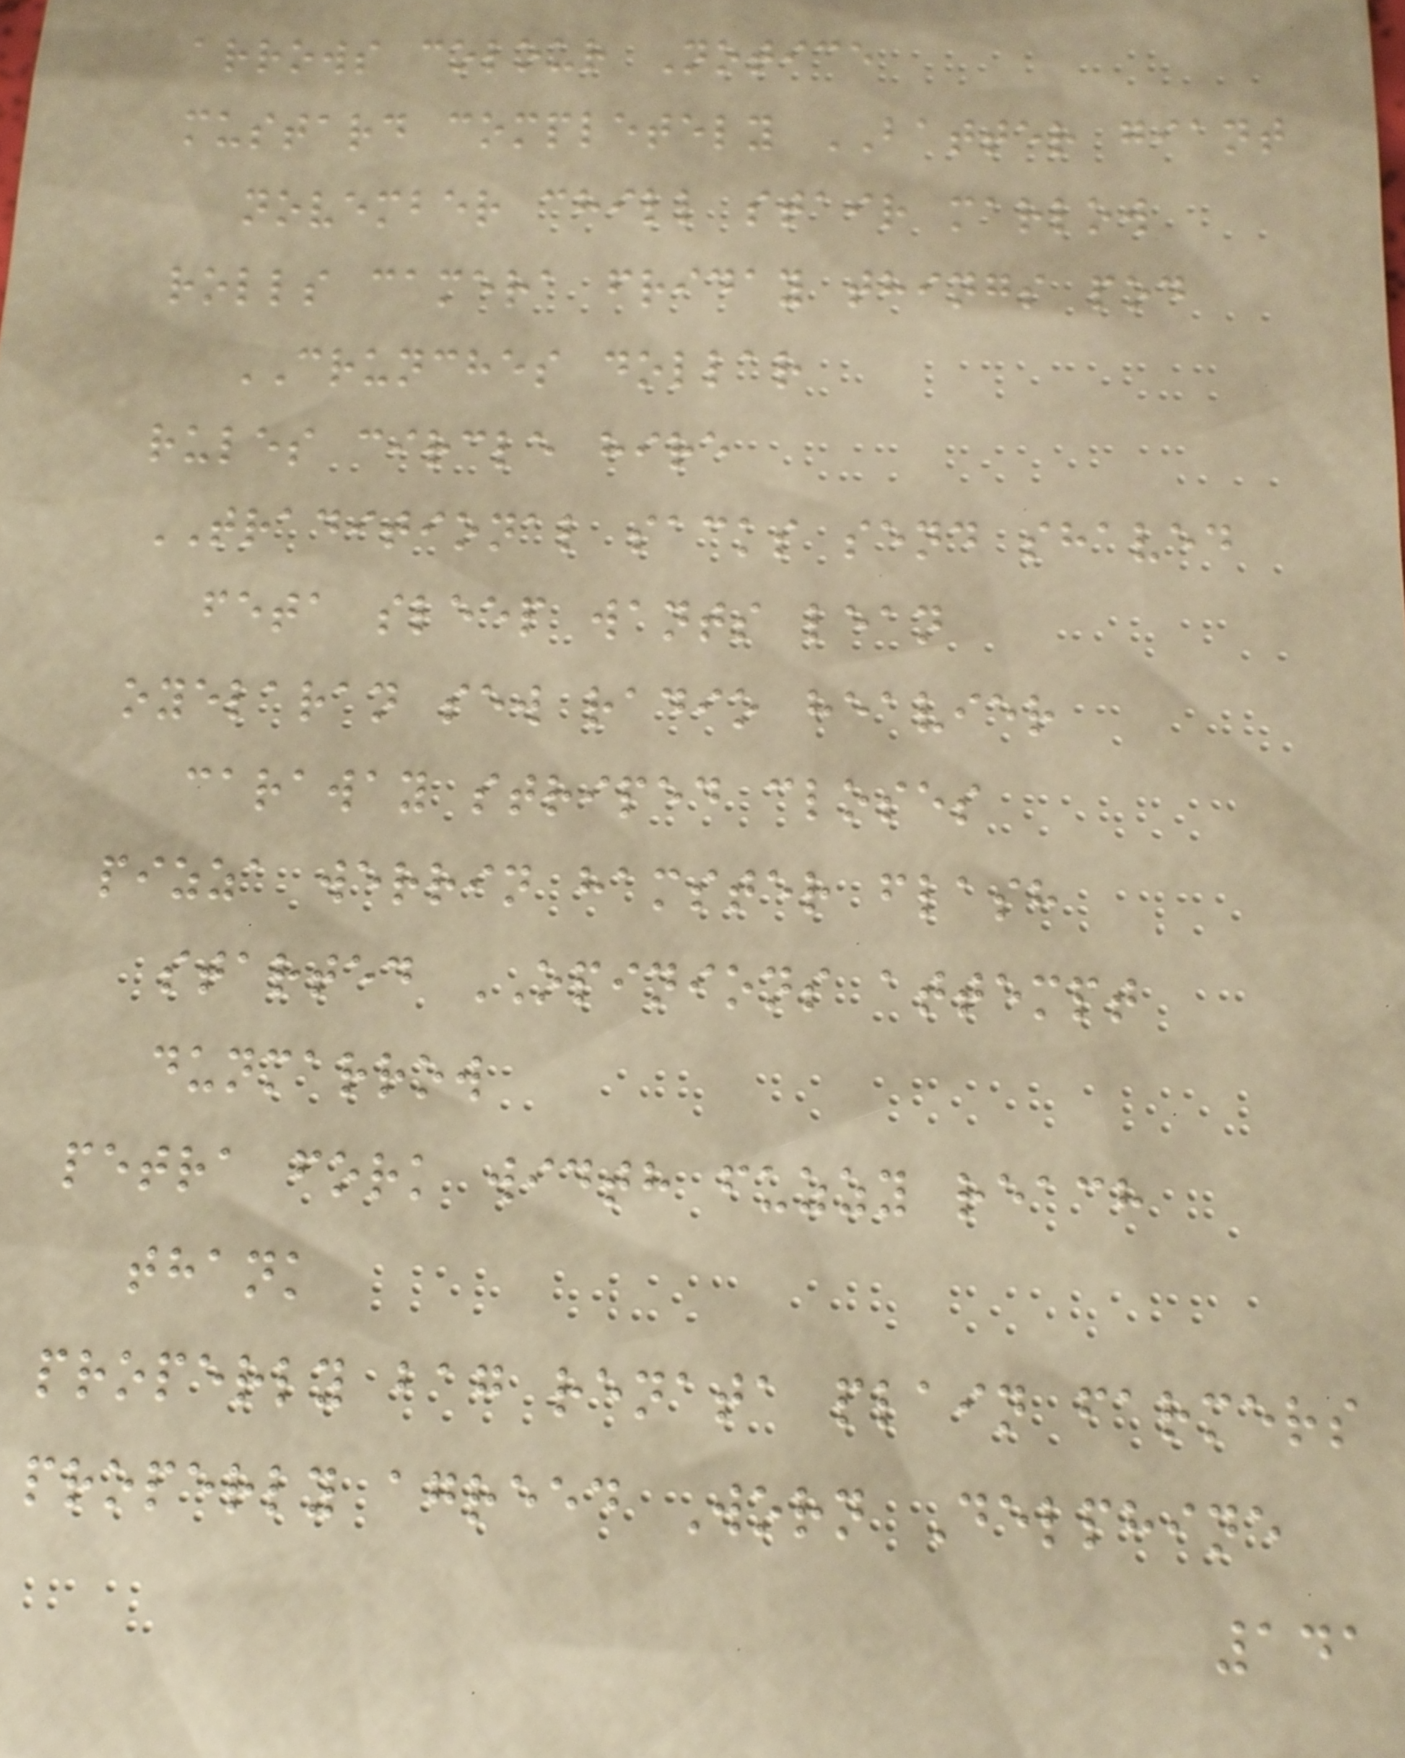arrows colour Notice
mustard completely BATTER giant
november chill stair marlow
rolls camera friday things pod
CRUNCHES dollar
rules circle hire
TRADITIONAL sacks send shaved
feta sleep wants lean
oyelaran sew radio heavier
caraway striped closes
pizza werrin hamster flash
started OPINIONS attempt
dunmarrow
petra fork width fuzzy reach
thank
properly bag renata plain farmers
properly agreed Worn Delphine
141
